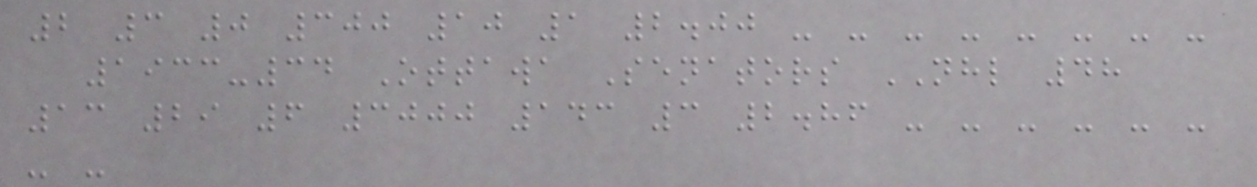2 3 0 300 10 1 2.00 - - - - - - - -
1933-34 Ottawa Senators NHL 48
13 29 6 3000 143 3 2.86 - - - - - -
- -
